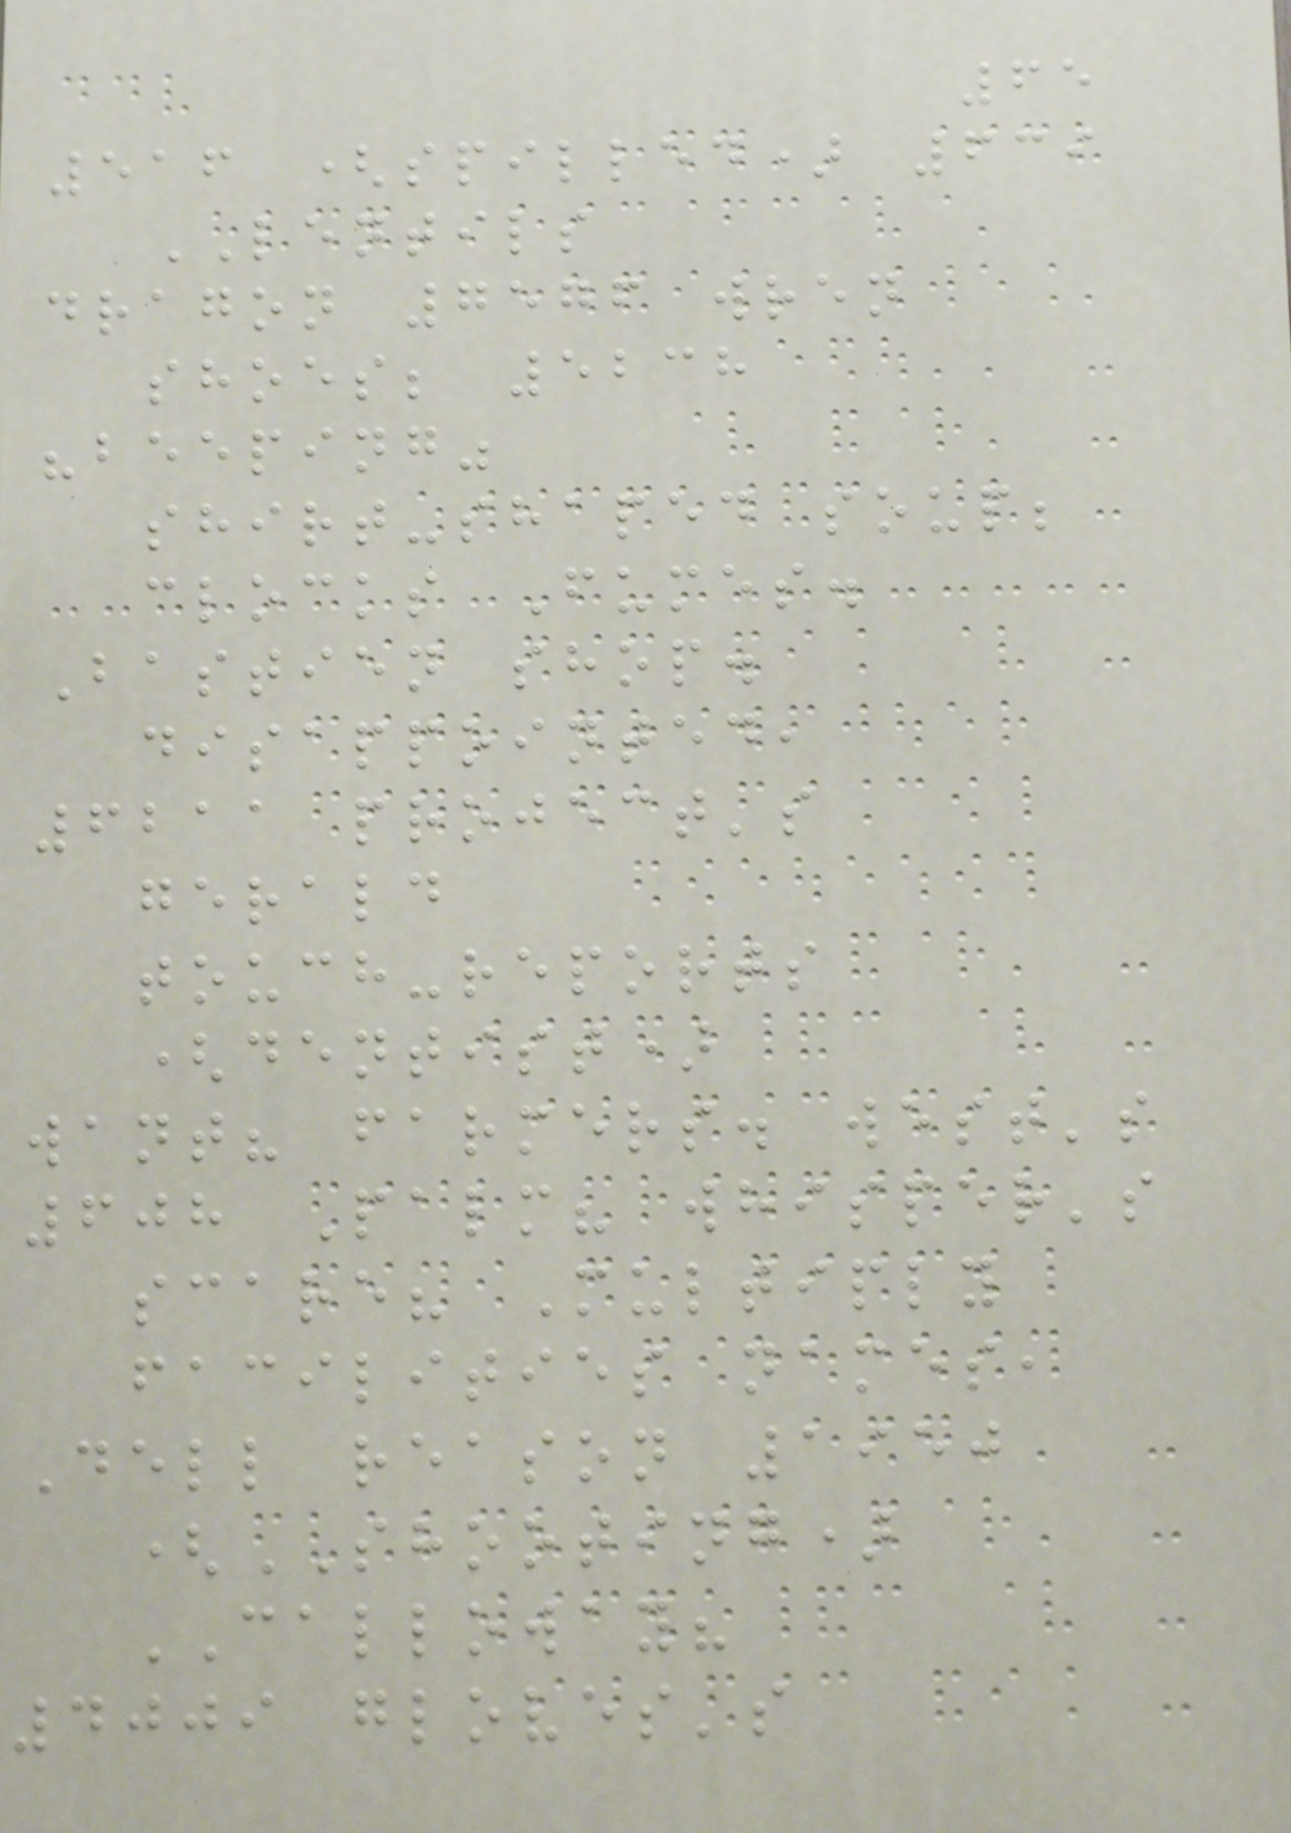65
516 (spilled) 639
LENTILS
dragon 7576 wren
shoes; 5238
"beeping"
shirt-shaped soup;
clocks Fumes.
Bastien shop.
disappointed,
6211 project's
gerald
touch-reports
(dentist)
want? farmers. west's
608 Palm? whisper's
scare? Multiply
facilities names,
Dell reason 1950
(SHOOTING)
CALLOWAY?
4009 gloves's
